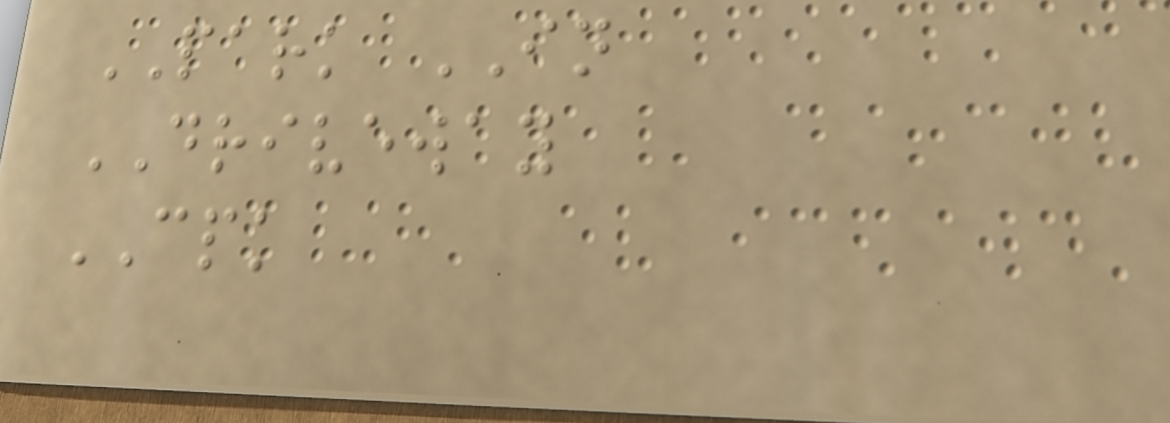PARK IN
DRIVEWAY
CPK
